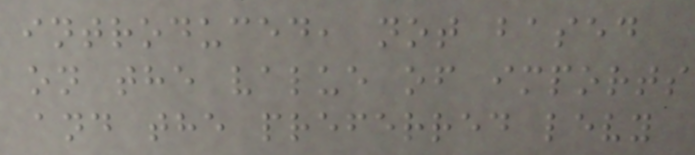introduced, not based
on the value of imports
and the preferred levy
